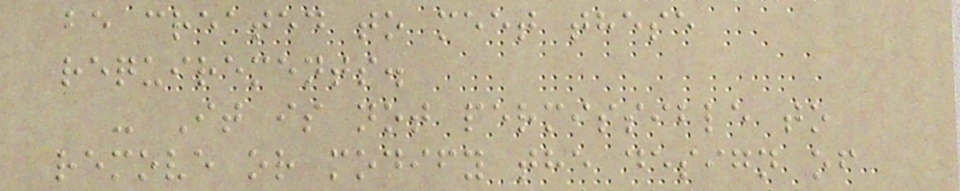be created to meet these
requirements.
- It is not permissible to
remove or modify the design of
